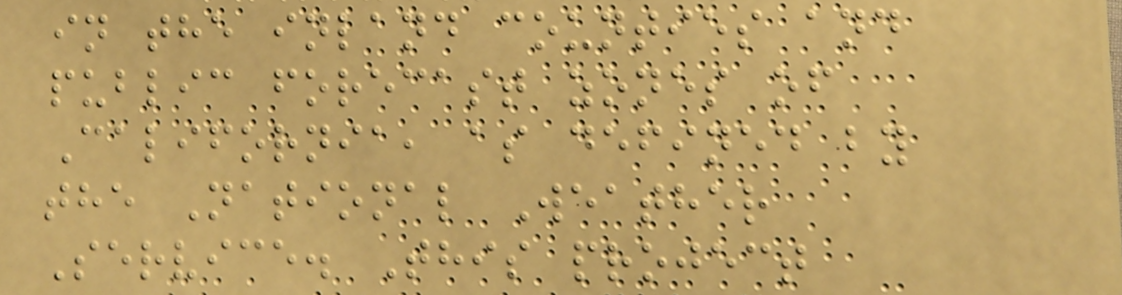in the inland counties and
public forecast zones of
California, as defined by
the National Weather
Service. This project
